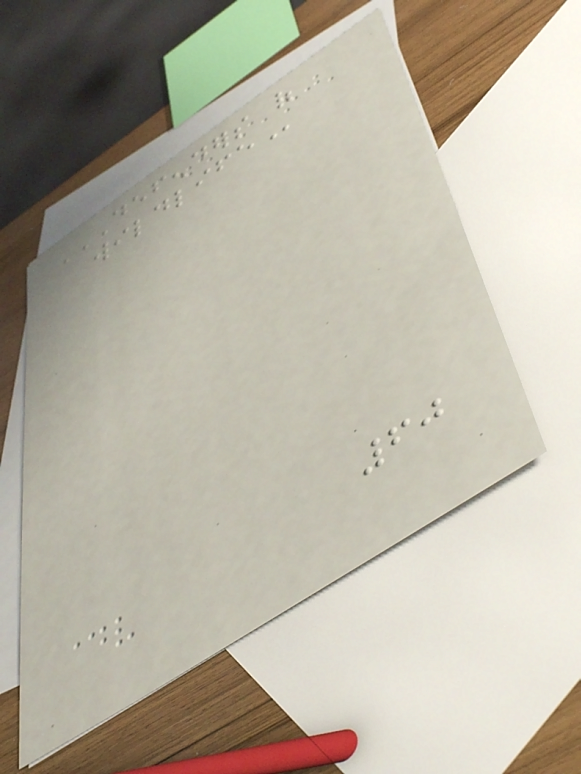DEFENDERS OF
WILDLIFE
60
